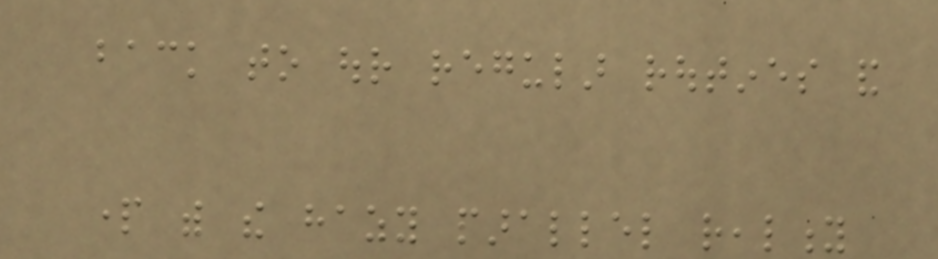back to our regular routines and
part with the hazy parallel reality
